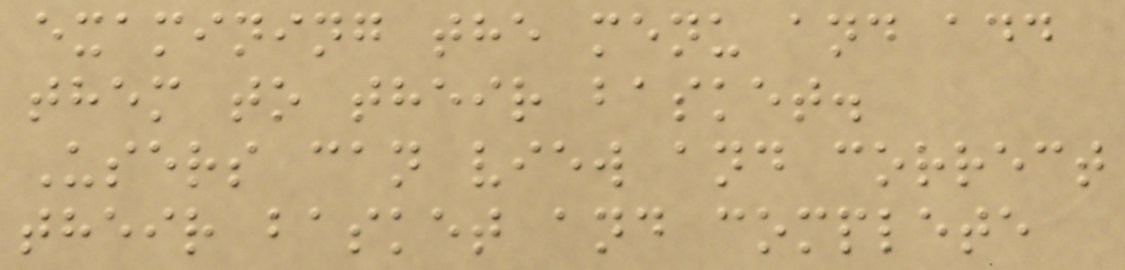examining the menu and add
them to their basket.
Users can view and correct
their basket and complete
